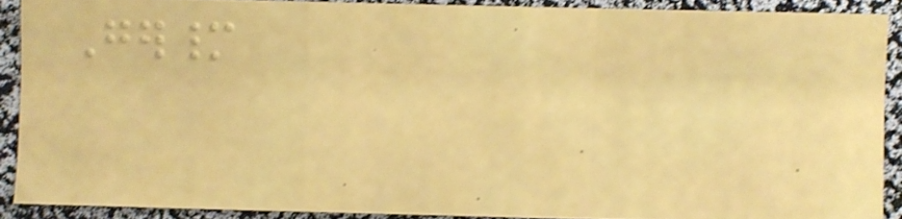Germany
